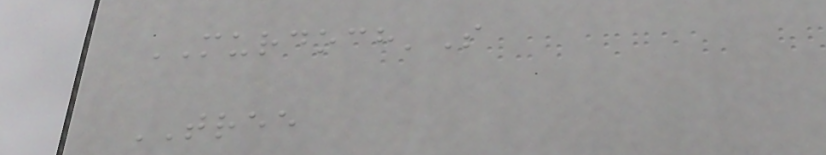MURDOCH'S
TREE
